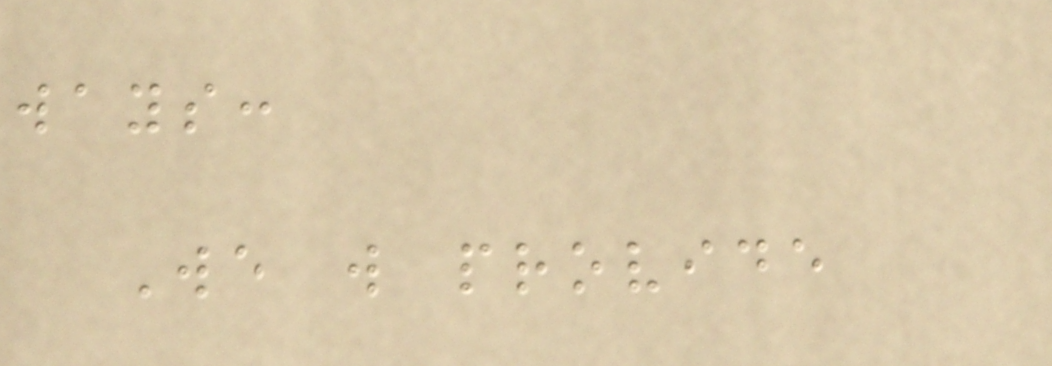ways:
We will provide
